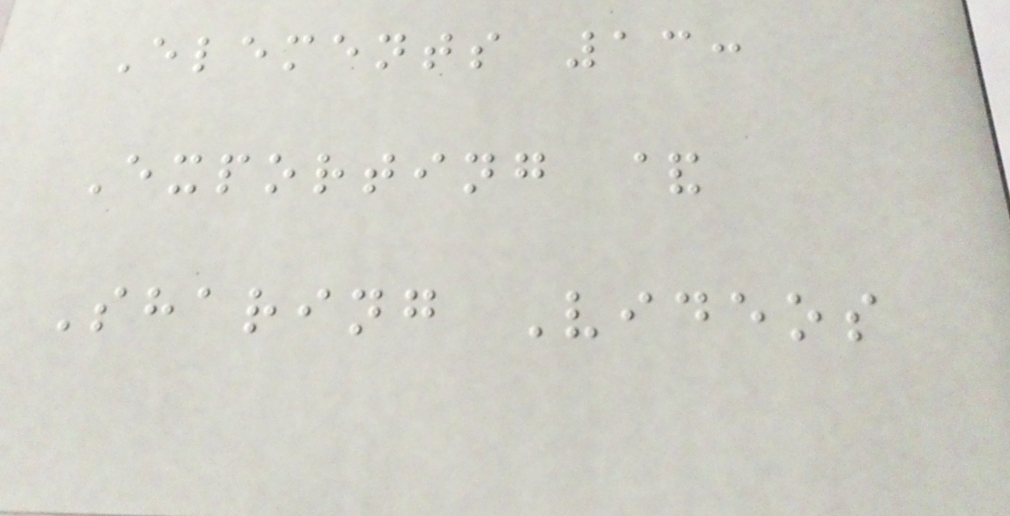Elements 13:
Exporting &
Sharing Videos
